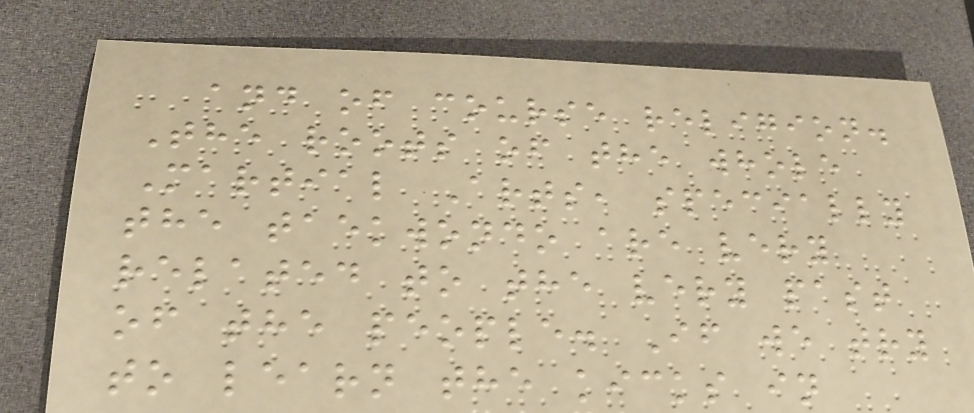and of course religion.
The roots of the whole
Martial Arts, specially
the taekwondo are very
related to the very past
of the people. If we try
to learn the kicks in
